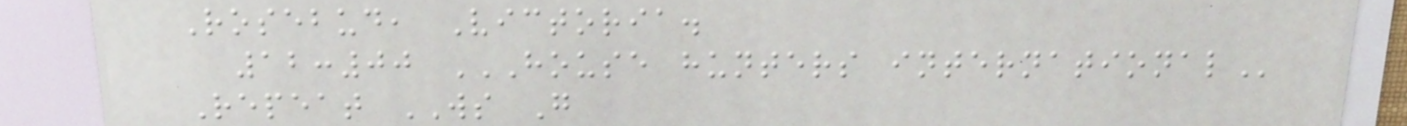Rosebud, Victoria.
12:00 HOUSE HUNTERS INTERNATIONAL
Repeat WS G
